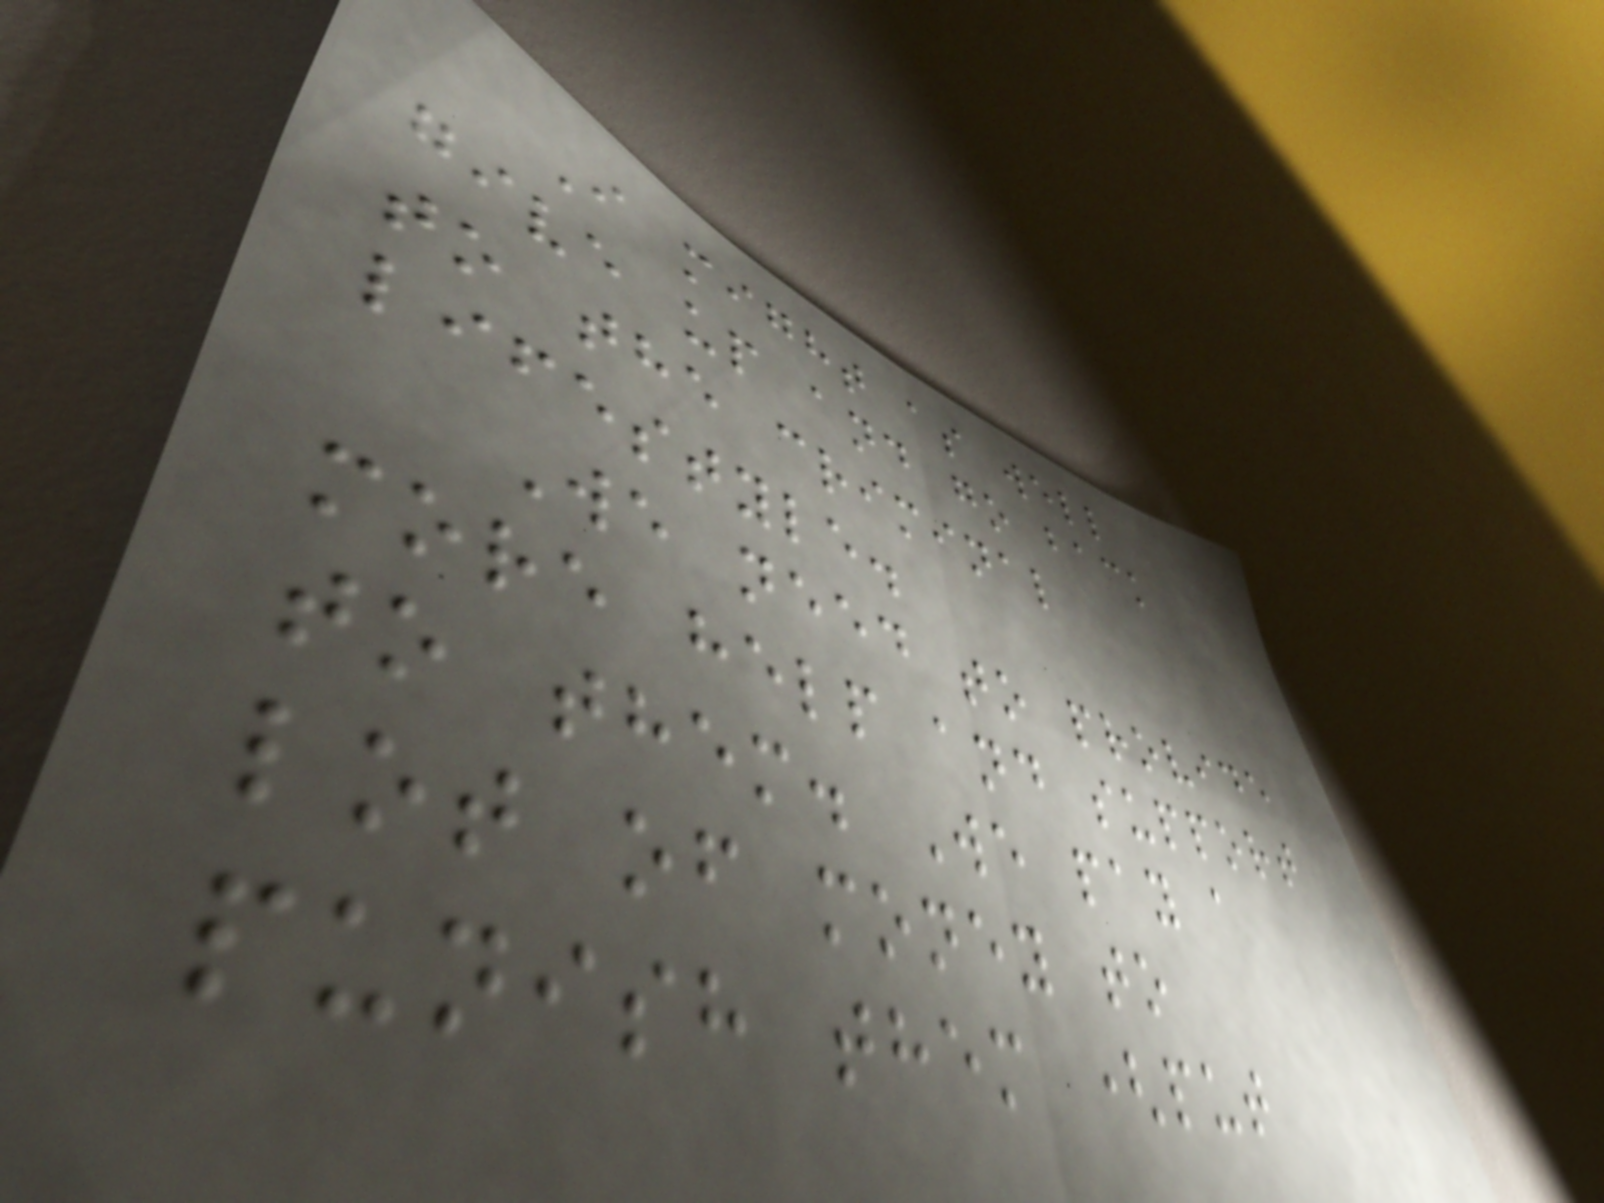I might as well
give up and go back
to the criminal
lifestyle.
We need to provide
more help and support
to them. We pay a
lot of money to
punish them (put
